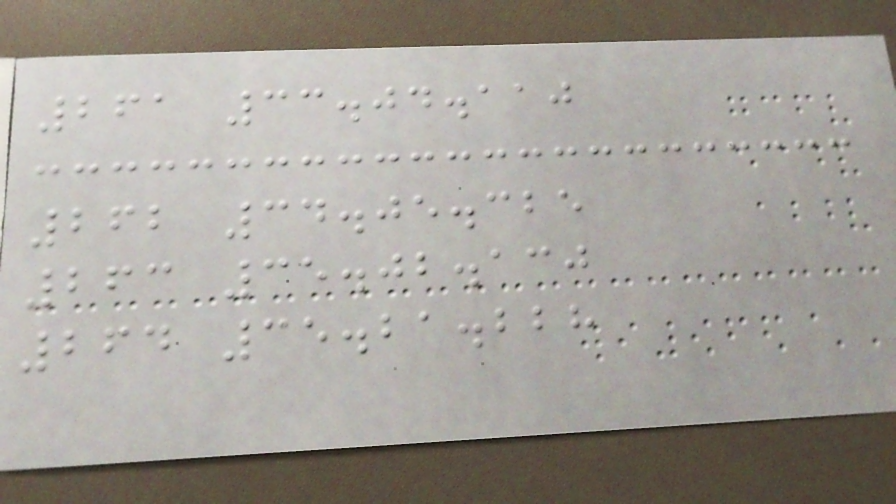261 33.04.110
262 34.05.325
263 35.02.130
264 35.21.228
